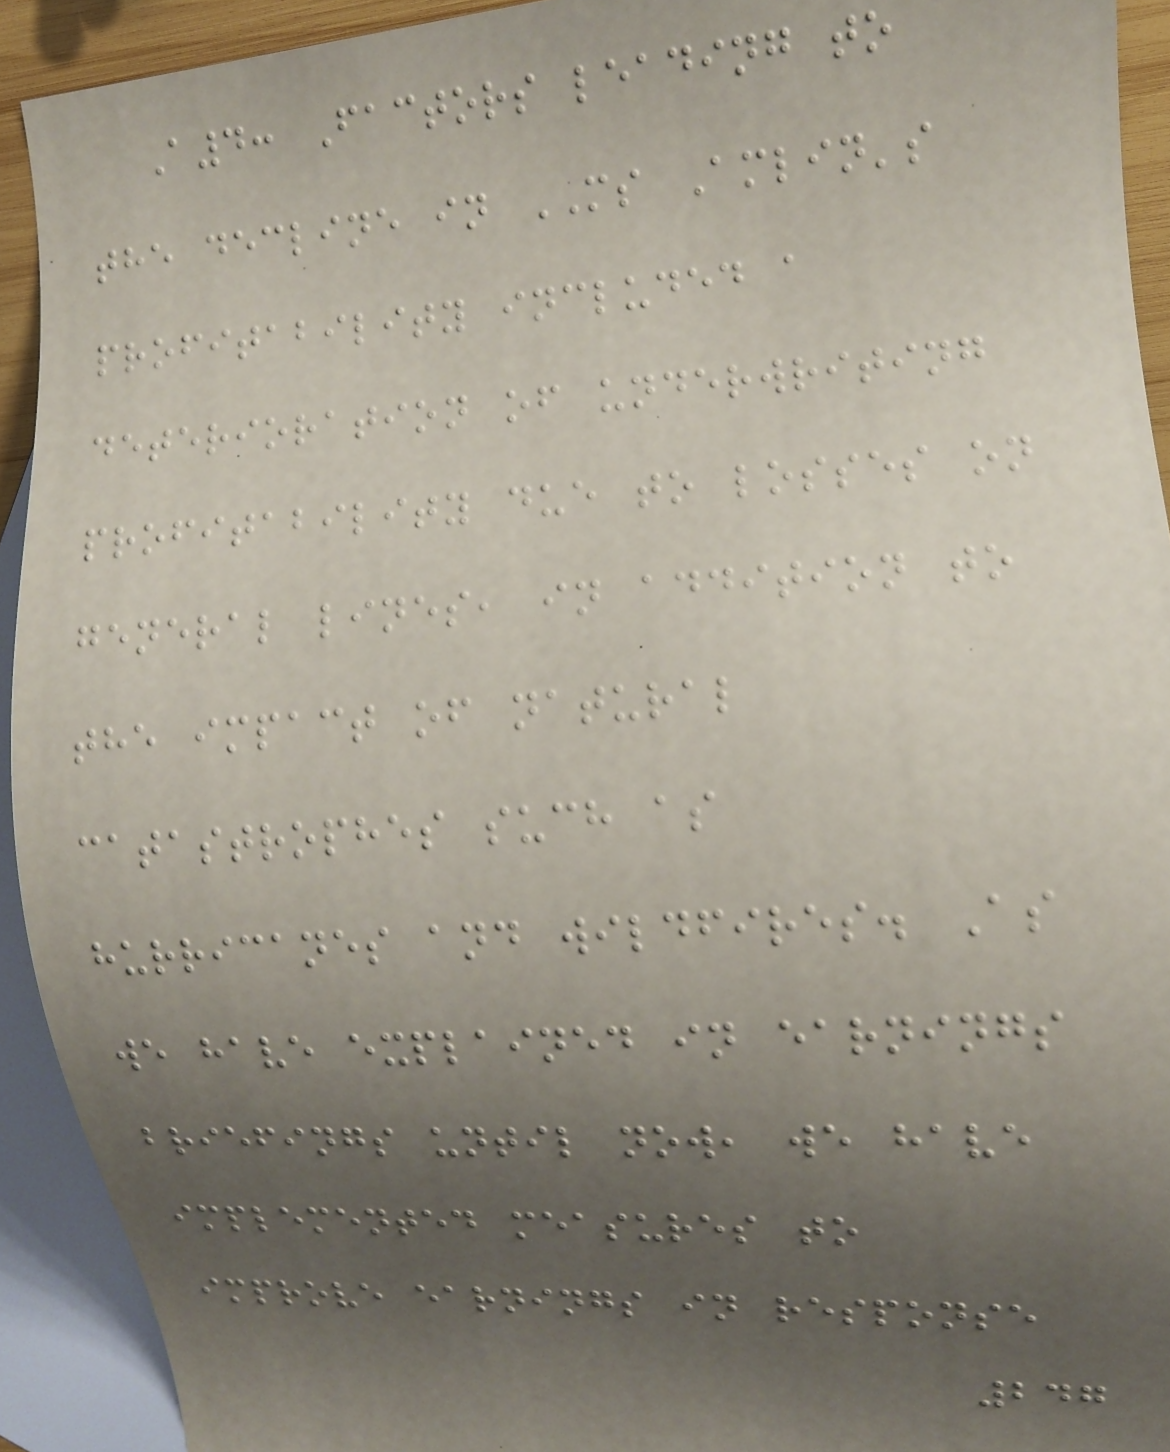A4: Factors leading to
the decline in MS Amlin's
profitability included a
deterioration of underwriting
profitability due to losses on
general lines, in addition to
the impact of natural
catastrophes such as
hurricanes and wildfires. As
we have explained in earnings
briefings until now, we have
implemented measures to
improve earnings in response
247
